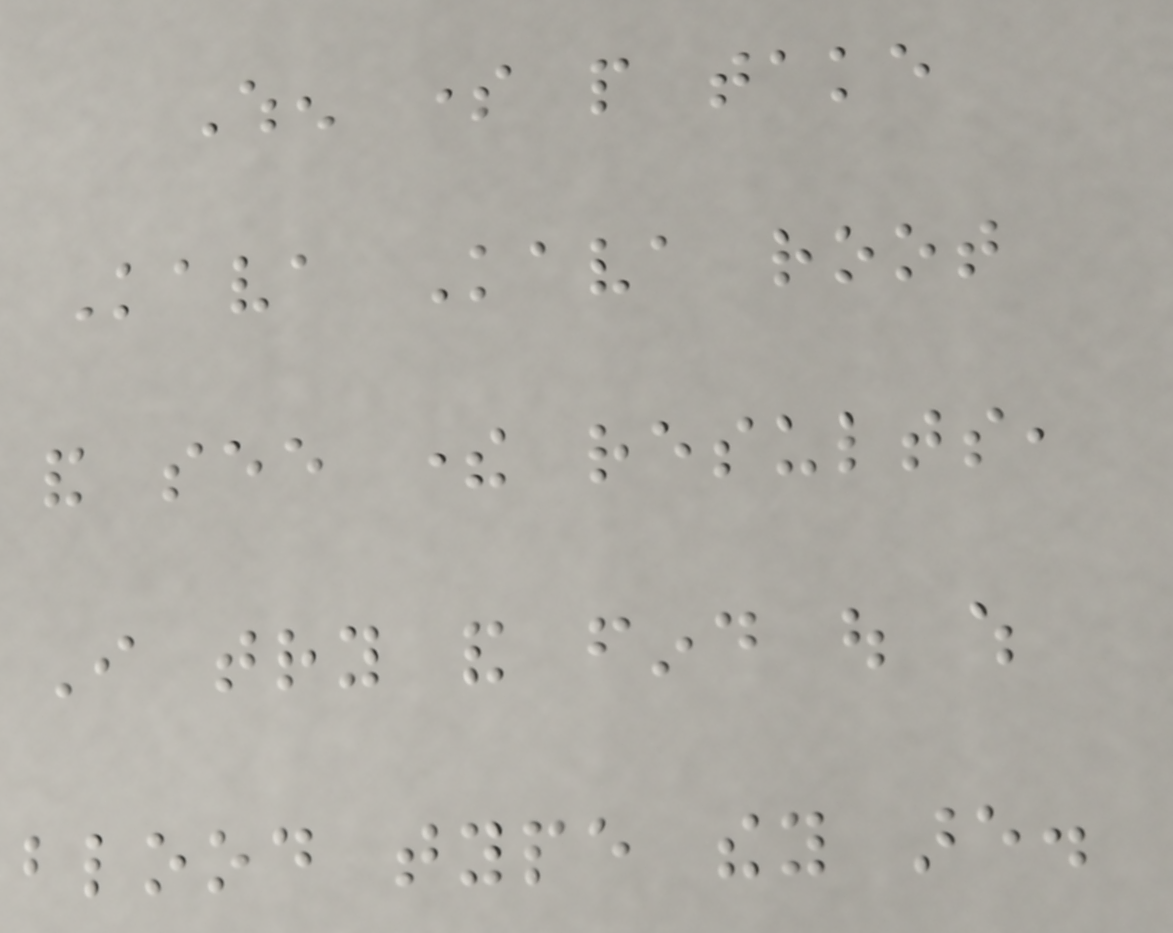When some people take
Kava Kava root
and see there results,
I try and find out which
blood type they are.
